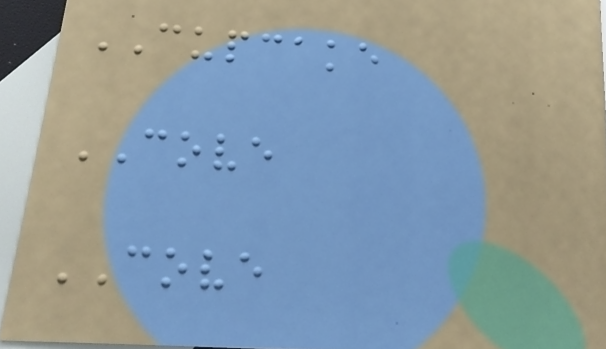CUPCAKE
COVE
COVE
